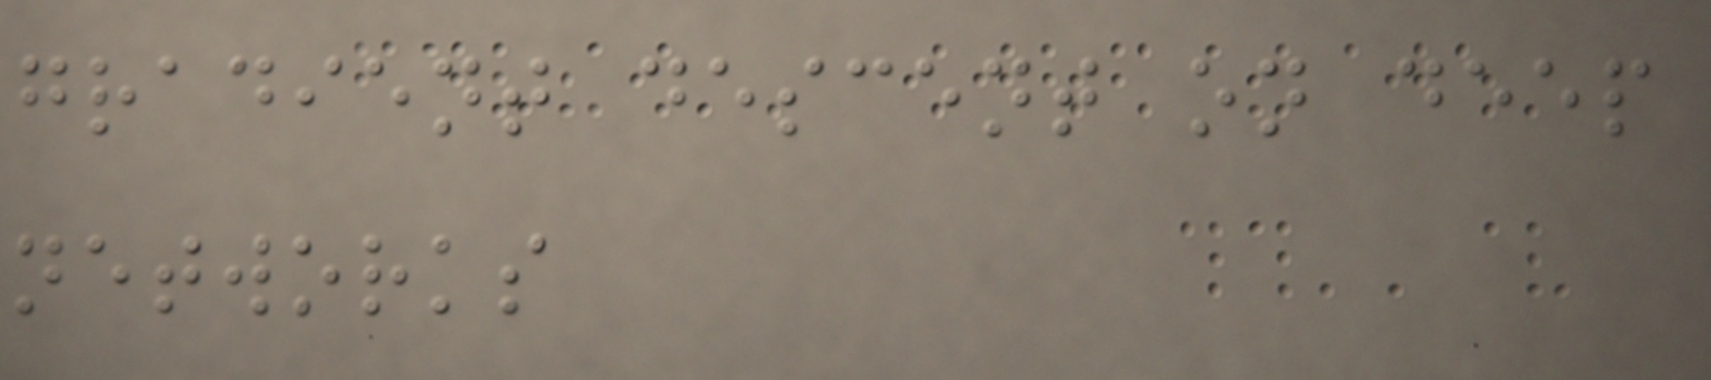gradient descent on deep
networks
